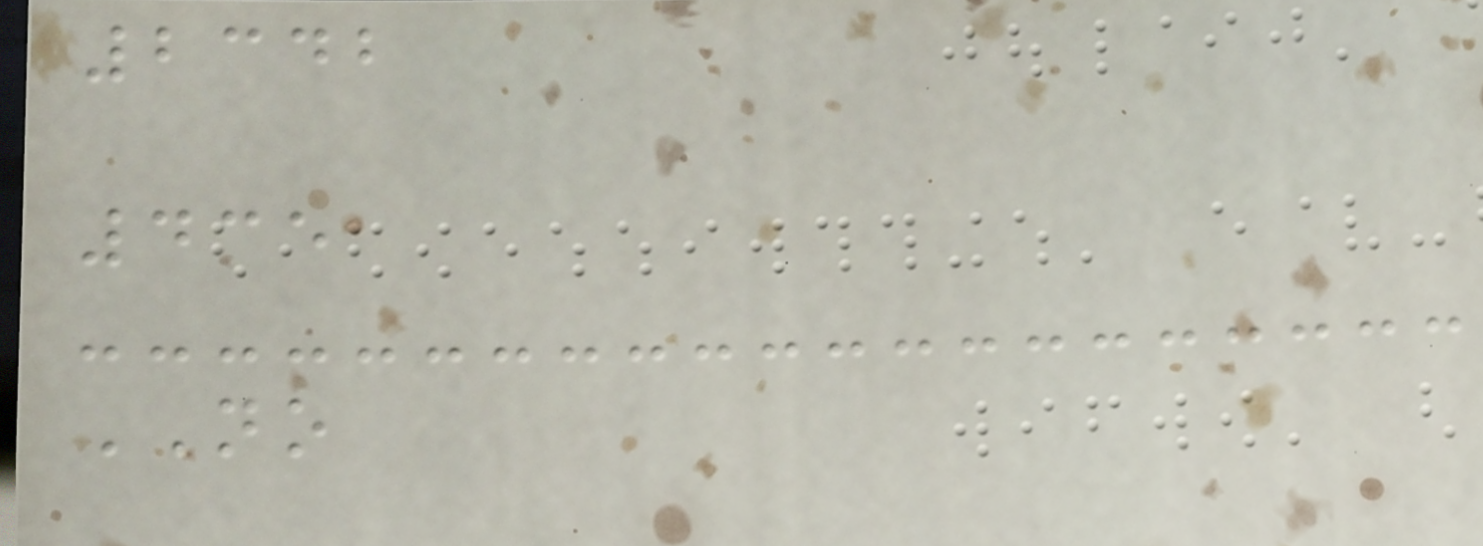2342
435
NO
